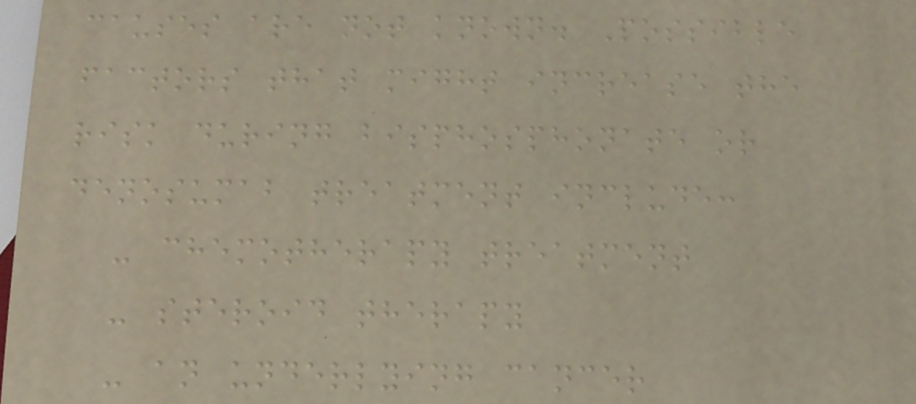causes are not known. Possible
factors that might increase the
risk during bisphosphonate or
denosumab treatment include:
- chemotherapy treatment
- steroid therapy
- an underlying cancer
